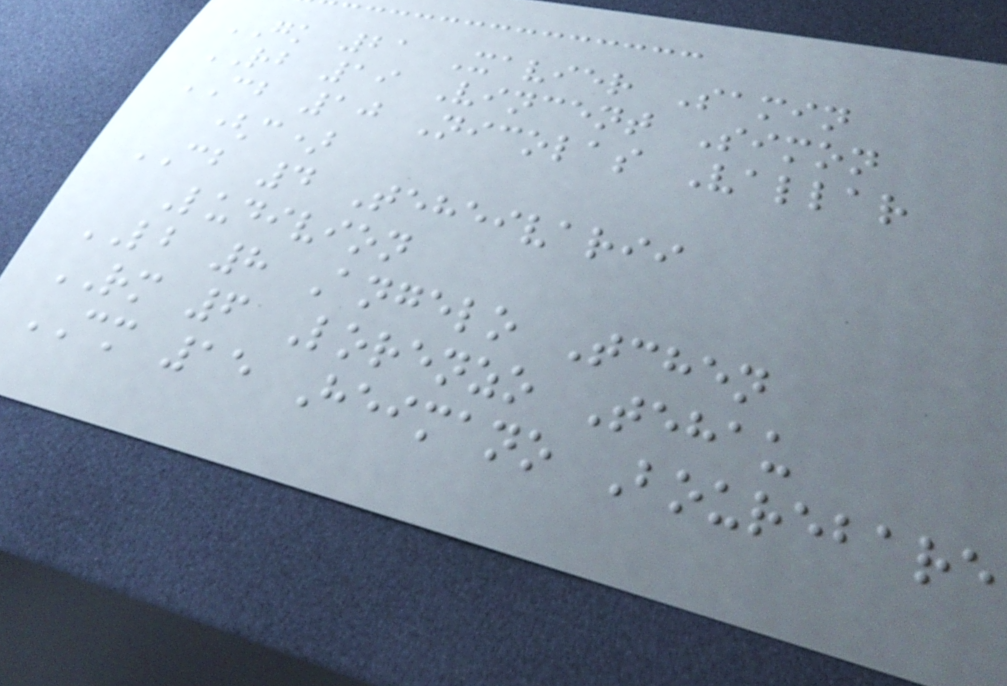GK 21 Xavier Samin
RB 19 Vincent Simon
CB 10 Nicolas Vallar
(c)
CB 4 Teheivarii
Ludivion
LB 8 Angelo Tchen
RM 6 Lorenzo Tehau
CM 15 Heimano Bourebare
